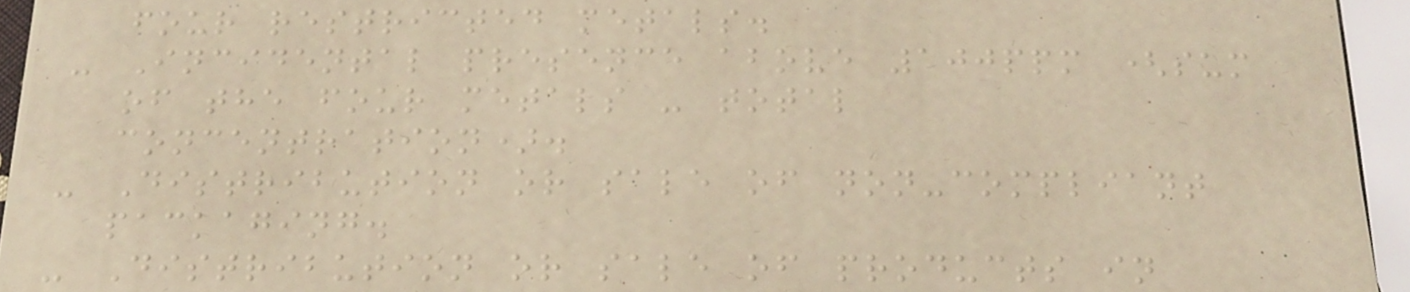four restricted metals.
- Incidental presence above 100ppm (sum
of the four metals - total
concentration).
- Distribution or sale of non-compliant
packaging.
- Distribution or sale of products in
